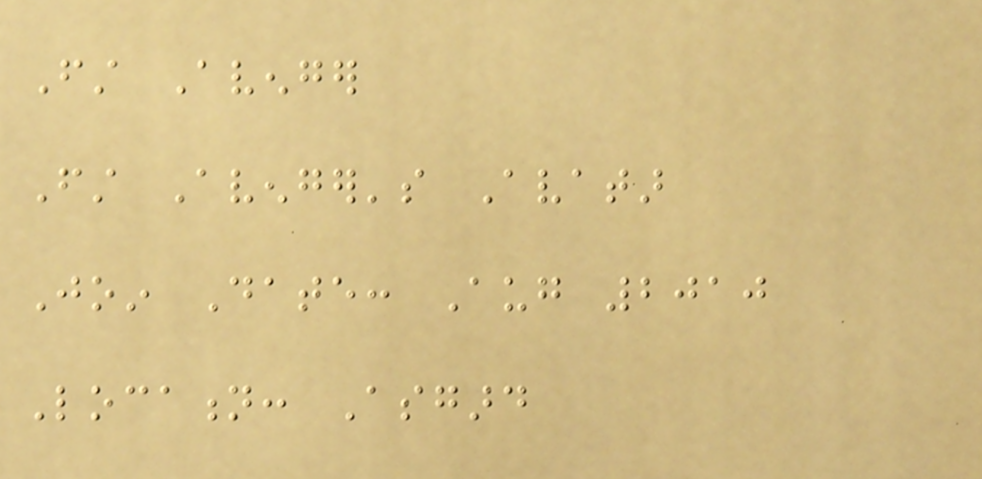First Avenger
First Avenger's Avatar
Join Date: Aug 2010
Location: Asgard
